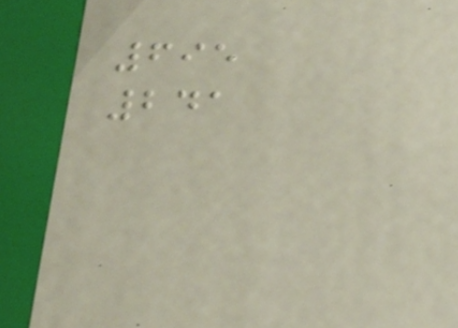695
241
